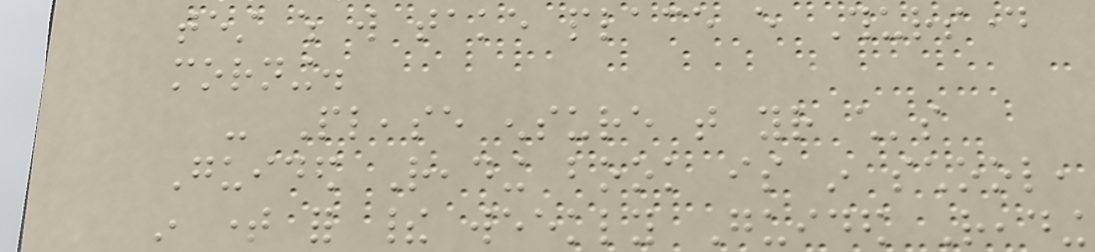test which will take place every Thursday
morning.
- Please ensure that your child's
Guided Reading book is in school,
in time for their weekly Guided Reading
